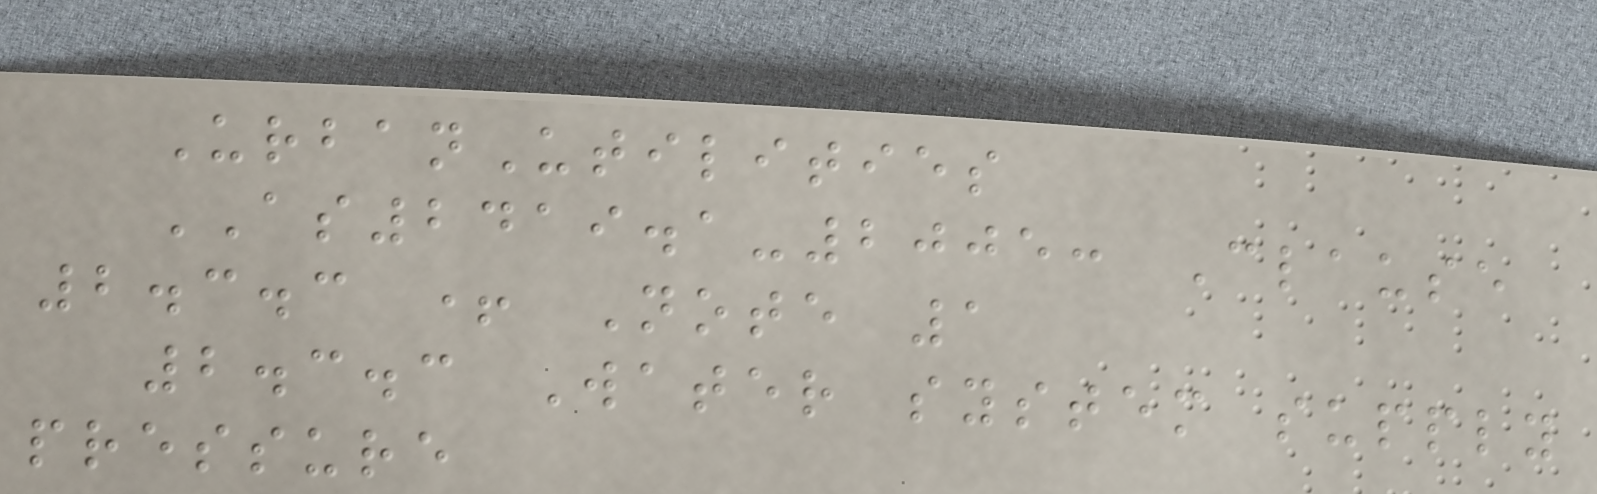UrbanUtilities
AS2419.1-2005: Clause
2.3.3 + Note 1
2.3.3 Water system supply
pressure
